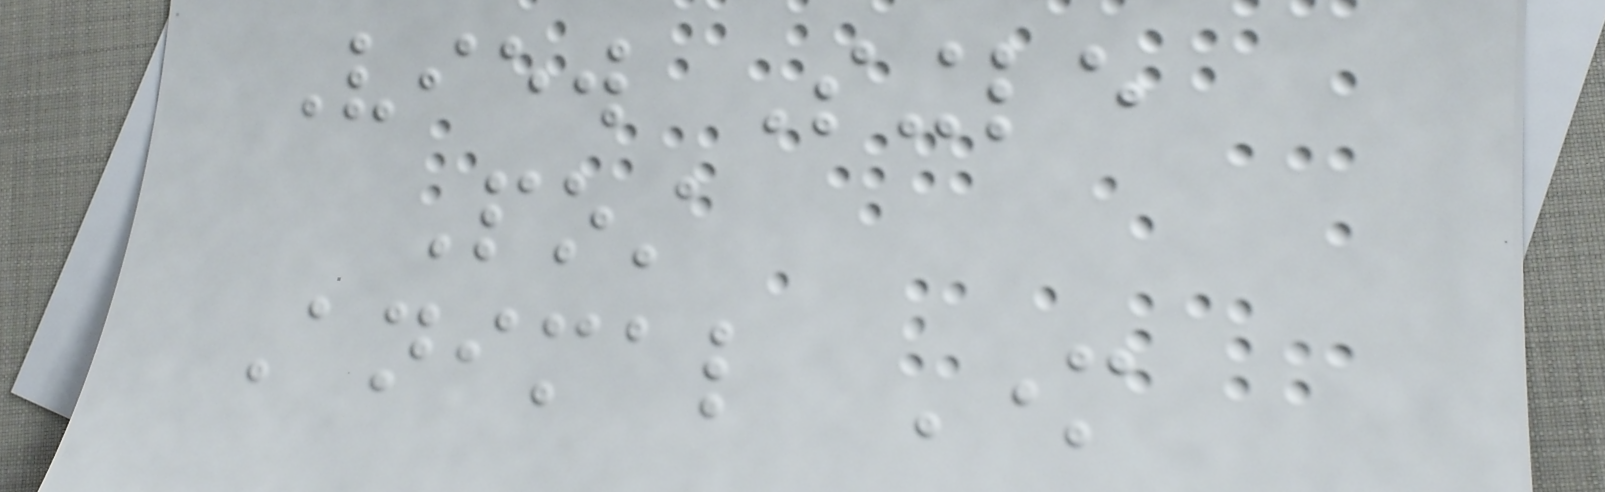View Single
Post
Animal Mother
